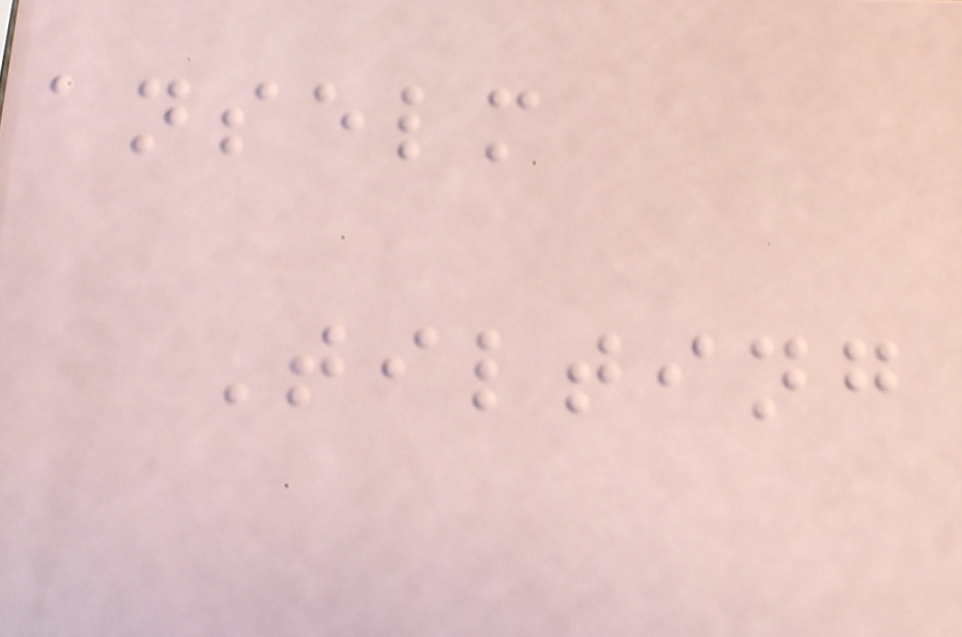anselm
Tilting
